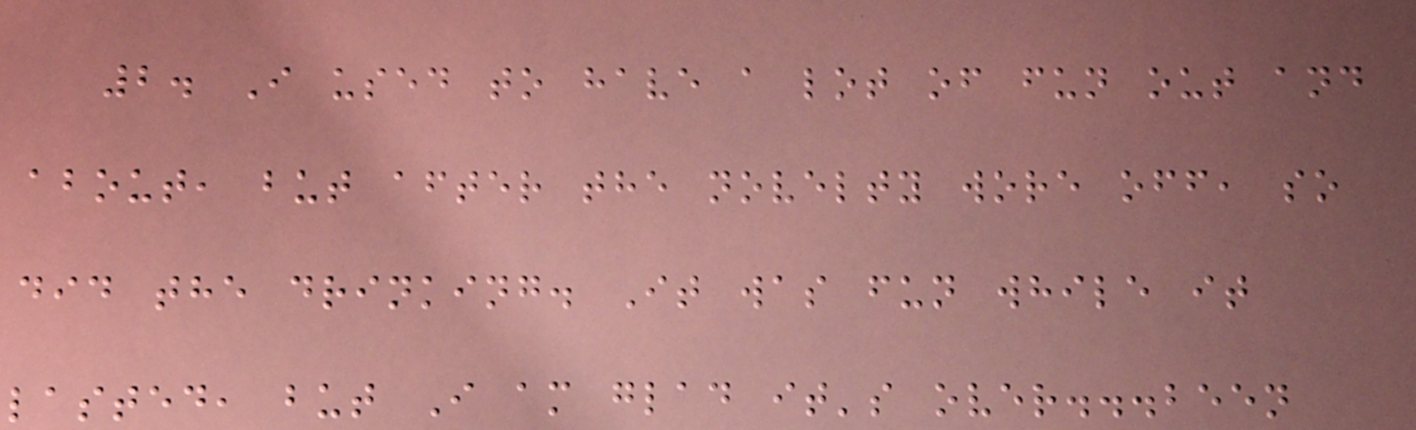2. I used to have a lot of fun out and
about, but after the novelty wore off, so
did the drinking. It was fun while it
lasted, but I am glad it's over...been
